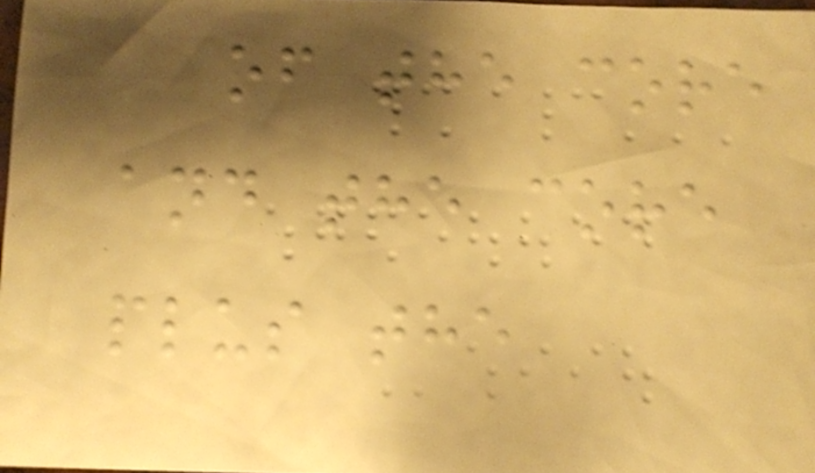of the core
and the core
plus the
